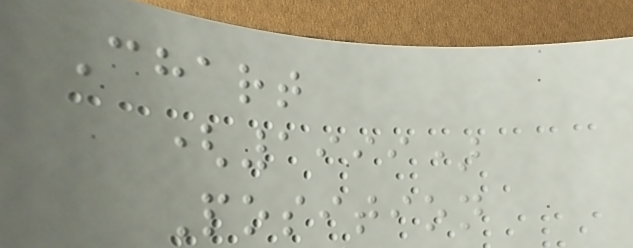Chart
(1999)
Position
